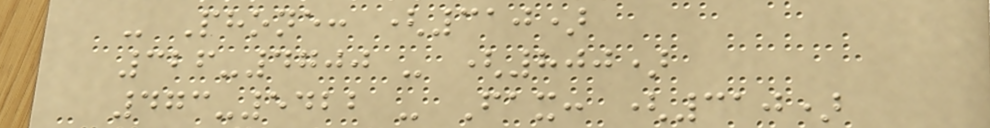- Phone: (310)
326-4700 - (800)
473-5422 - Fax: (310)
